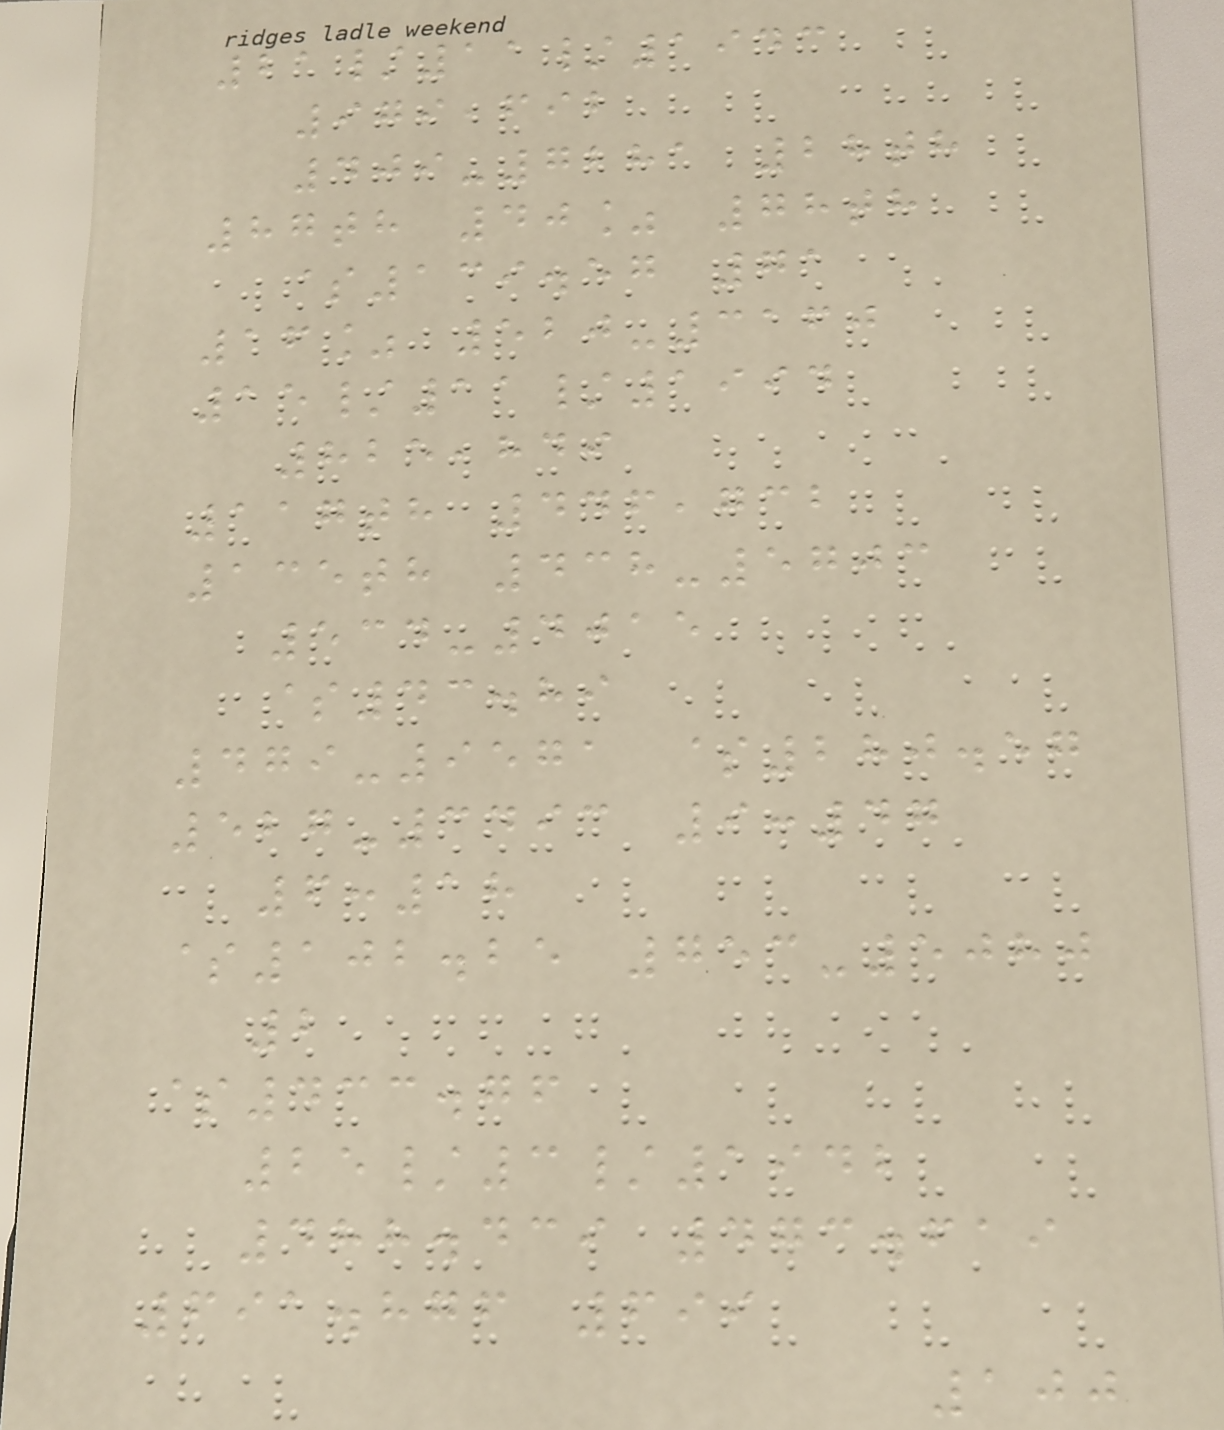21/11/1943
979,692
409-7281 28th
87th 40% 78th
$139.57 71
16% 520-3160
15/11/1994
825,849
117th 446,732
135th 438-5703
534-4015
$43.89
479-9571 $280.57
527-3493 9:47
6:18
$102.25 753-5080
2
$433.76
25/3/1942
488.439 473.619
691.876 699
100
